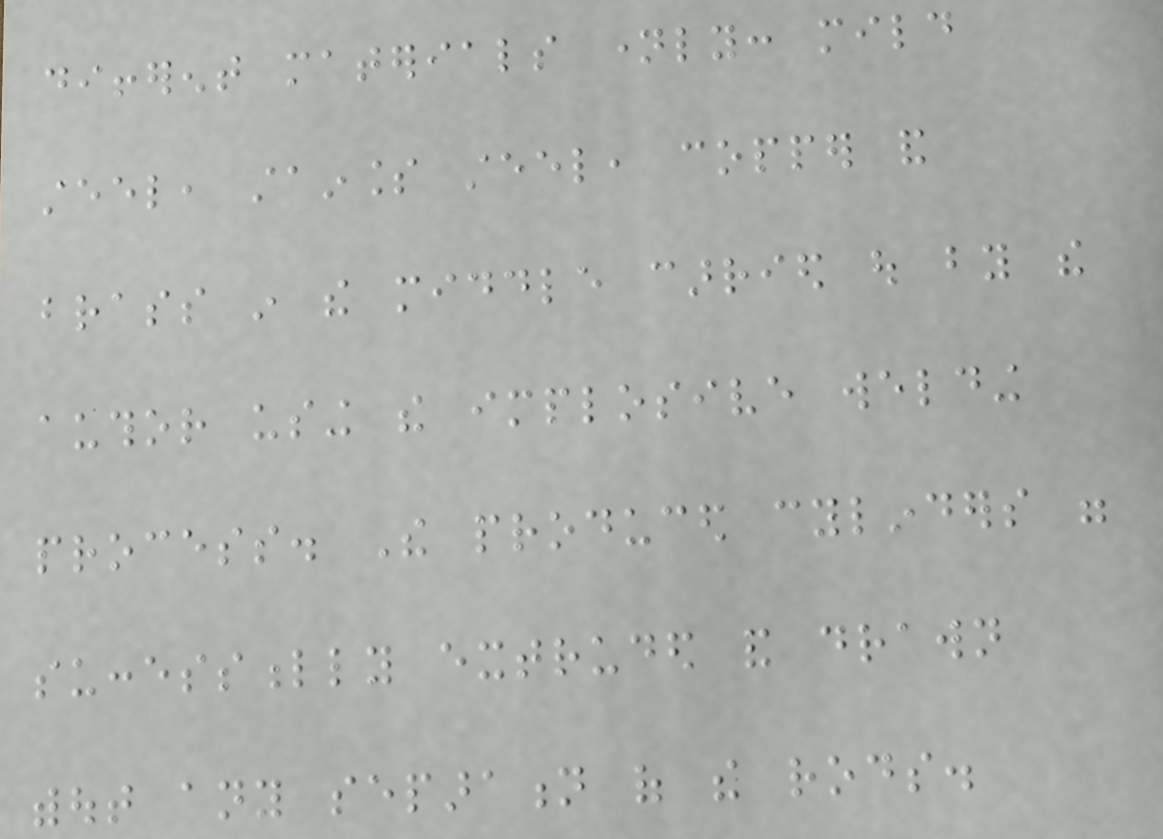different materials namely: mild
steel, stainless steel, copper and
brass in the middle carried out by the
author using the implosive welding
process. The produced cylinders were
successfully extruded and drawn
without any separation of the rods.
